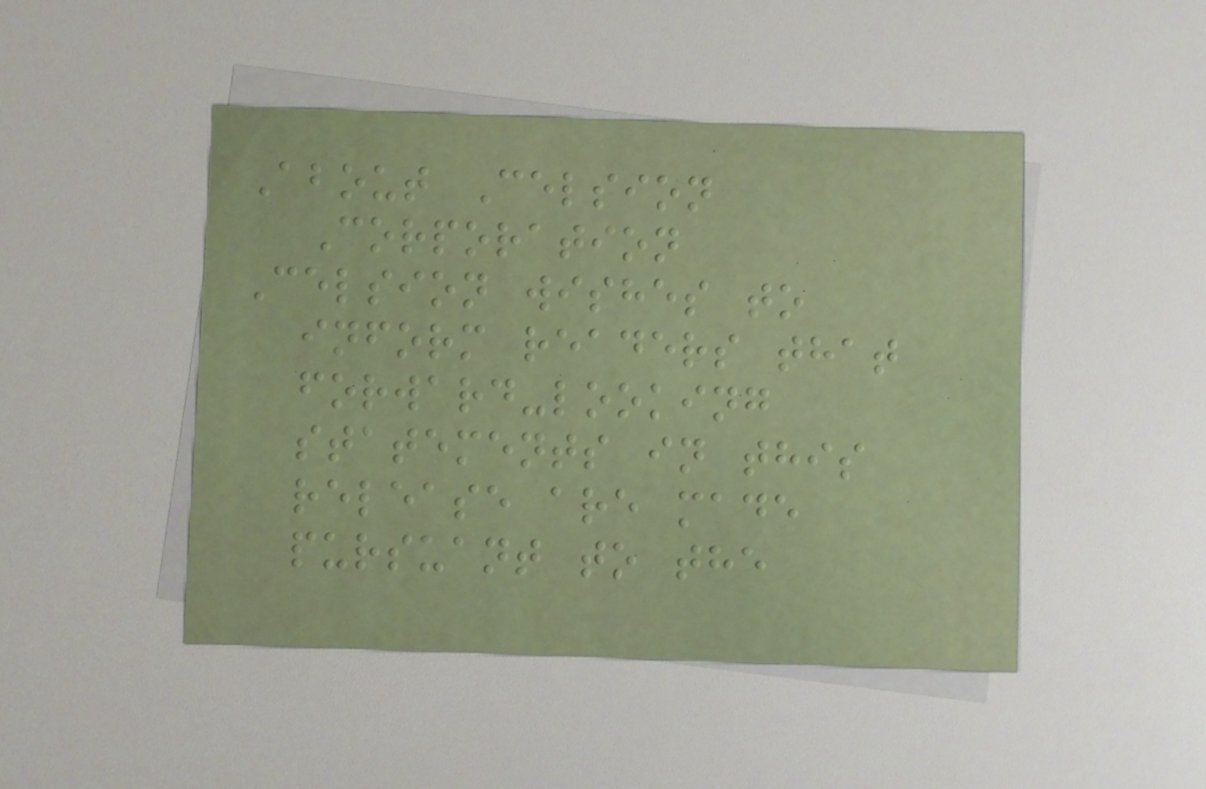About Celsion
Corporation
Celsion wishes to
inform readers that
forward-looking
statements in this
release are made
pursuant to the
